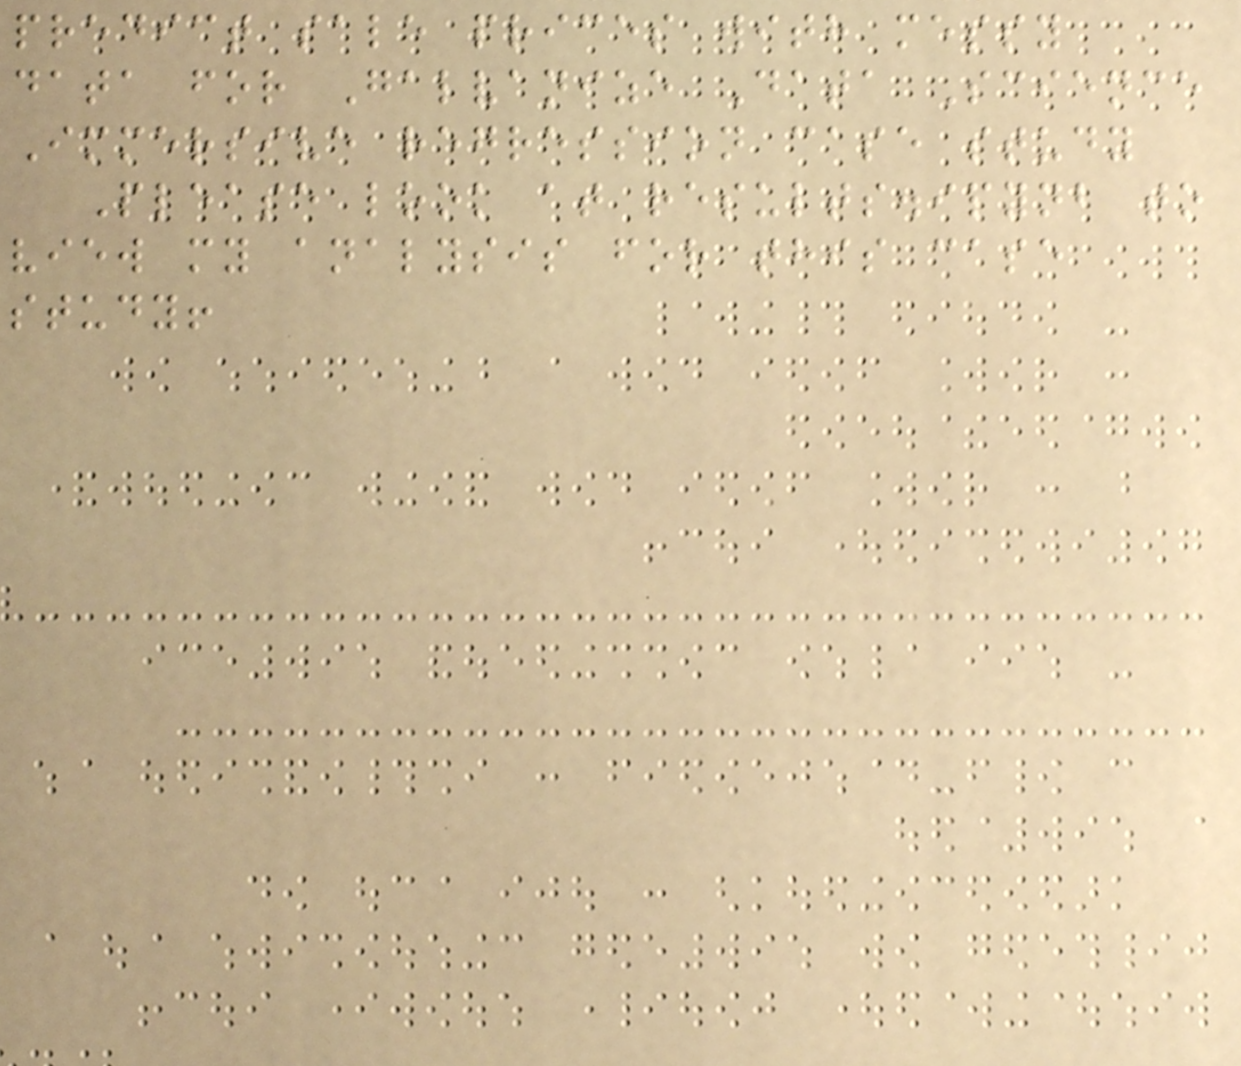predict sale prices with messy
data for Galvanize Data Science
Immersive regression case study
Please look at results.ipynb to
view my analysis for this case
study!
